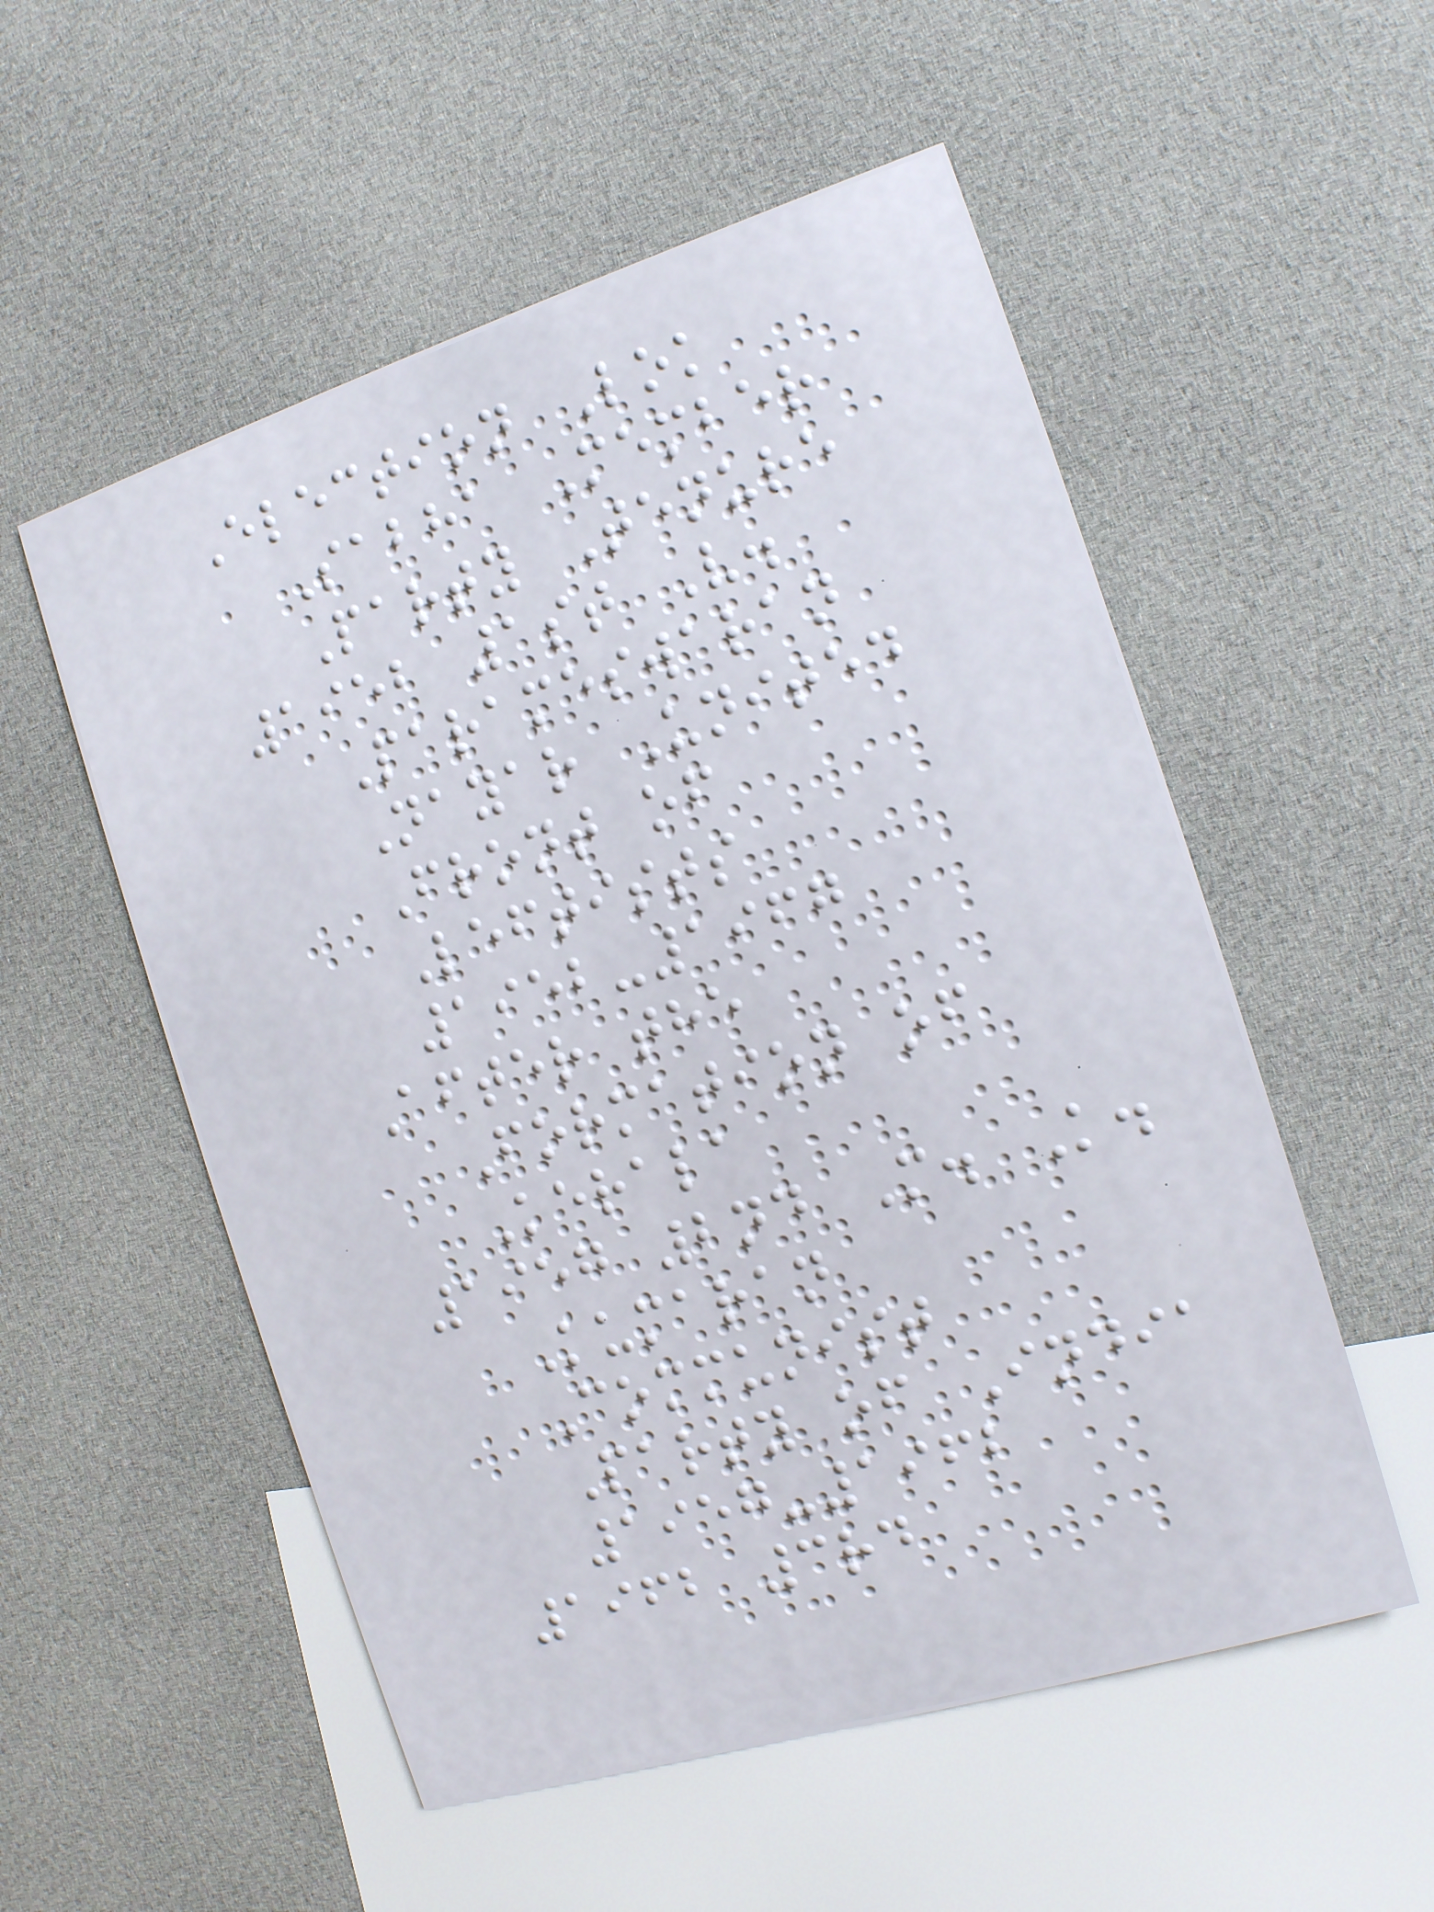Election Lok
Sabha Member
Party Tenure
1952 1st V.
Parameswaran
Nayar United
Front of
Leftists
1952-1967
After the
Formation of
Kerala
1957 2nd M. K.
Kumaran
Communist
Party of India
1957-1962
1962 3rd
